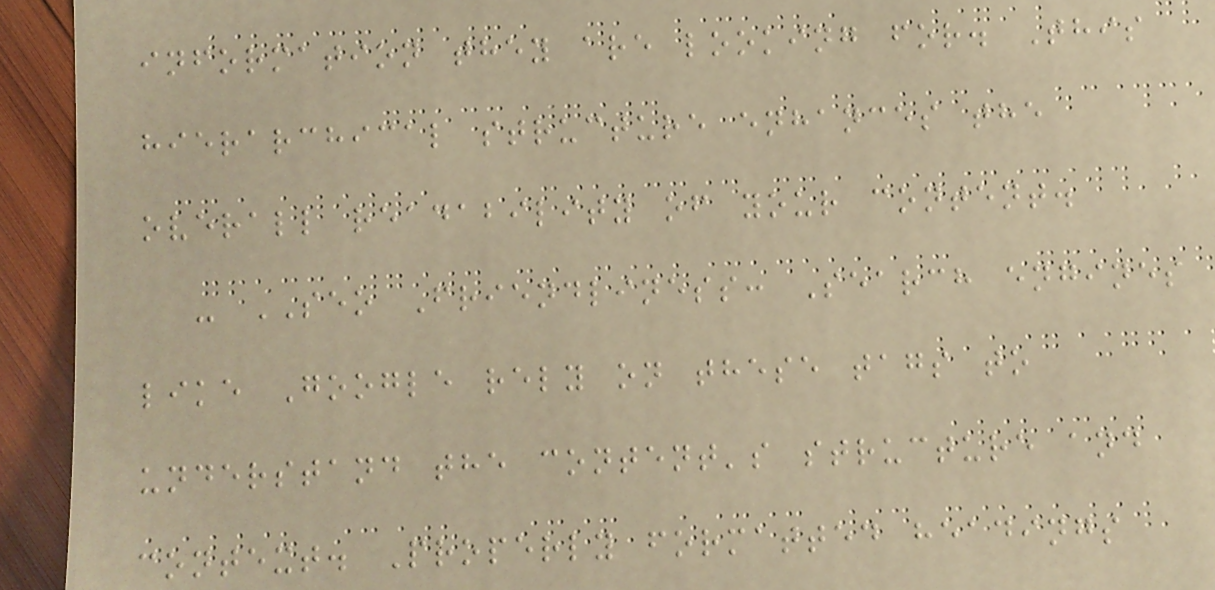information they are looking for. This
hierarchical structure enhances the
overall readability of your content.
- SEO Friendliness: Search engines
like Google rely on these tags to
understand the content's structure and
context. Properly formatted headings
